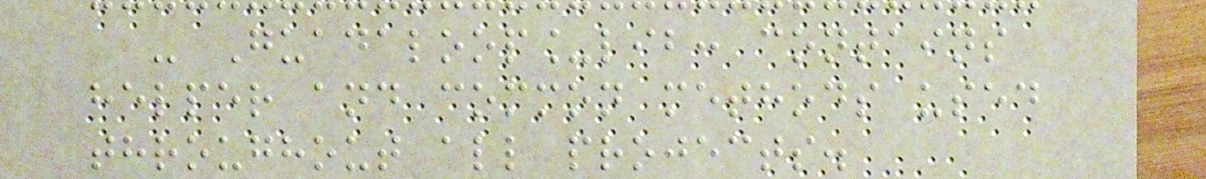- Guadaloop_lib: contains
helper and common methods used
throughout all projects.
